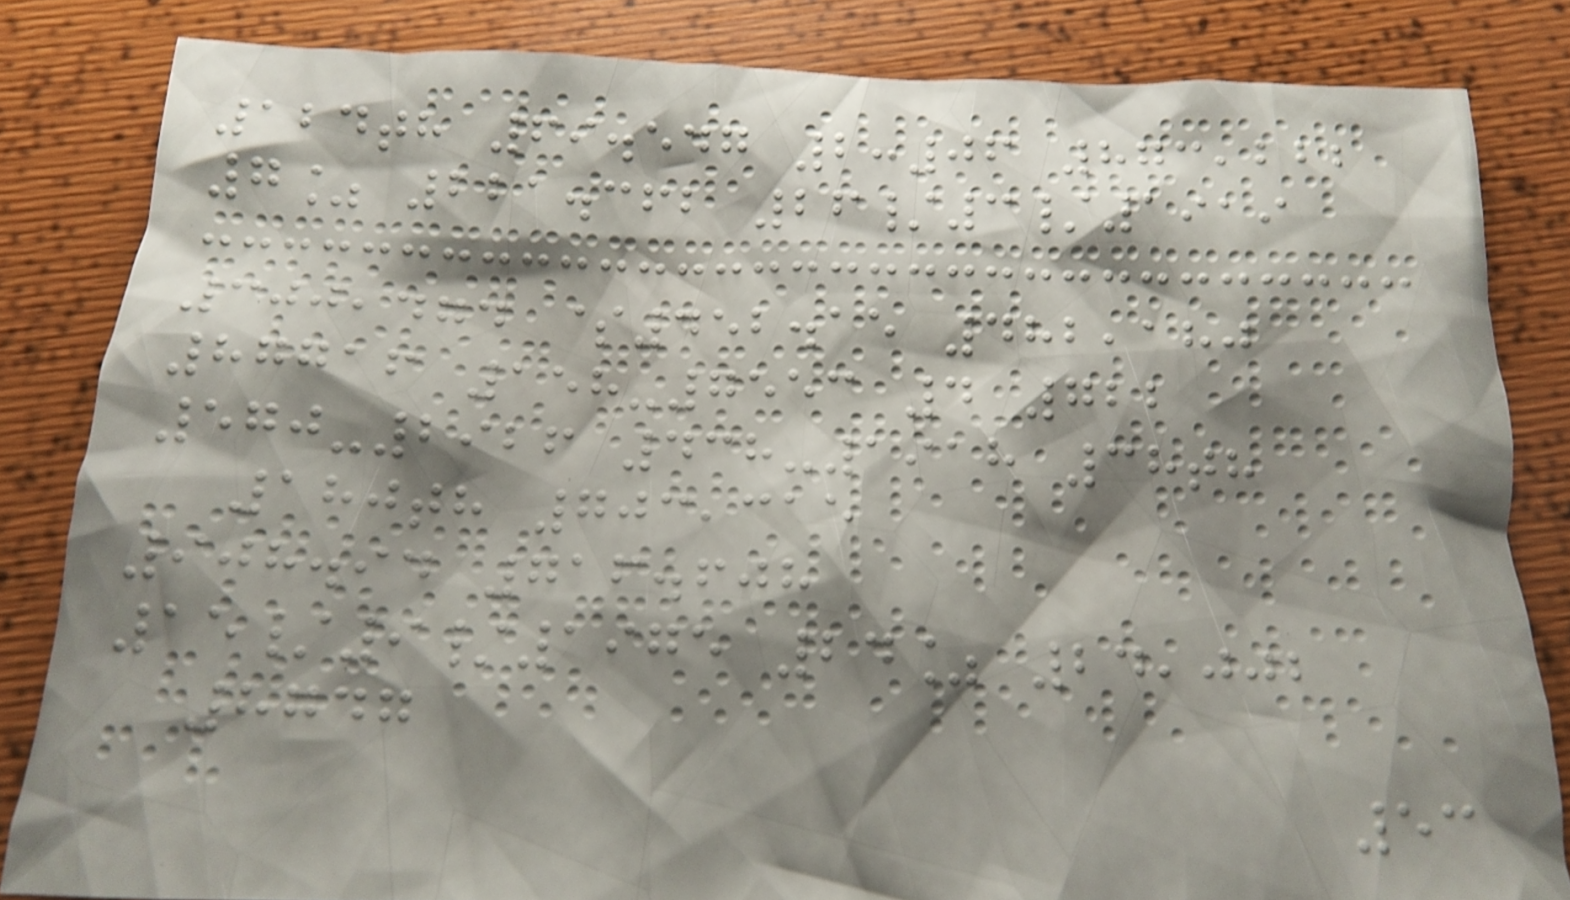124th 69.547 2:06 873,222
7% 221.362 26/3/1919
300,474 $452.15 482,180
87716 158-7553 4 722
570-2926 438-1918 38th
180th 703,315
908.94 716.608
15/9/1975 24% 24,002
8747
53
